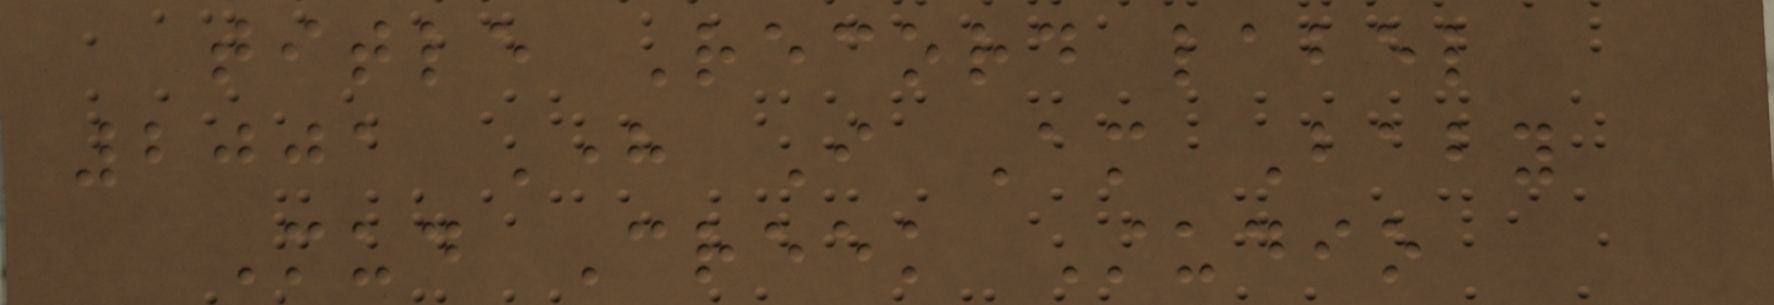title Record label
2001 Here I Am Baby
Mud Creek Studio
